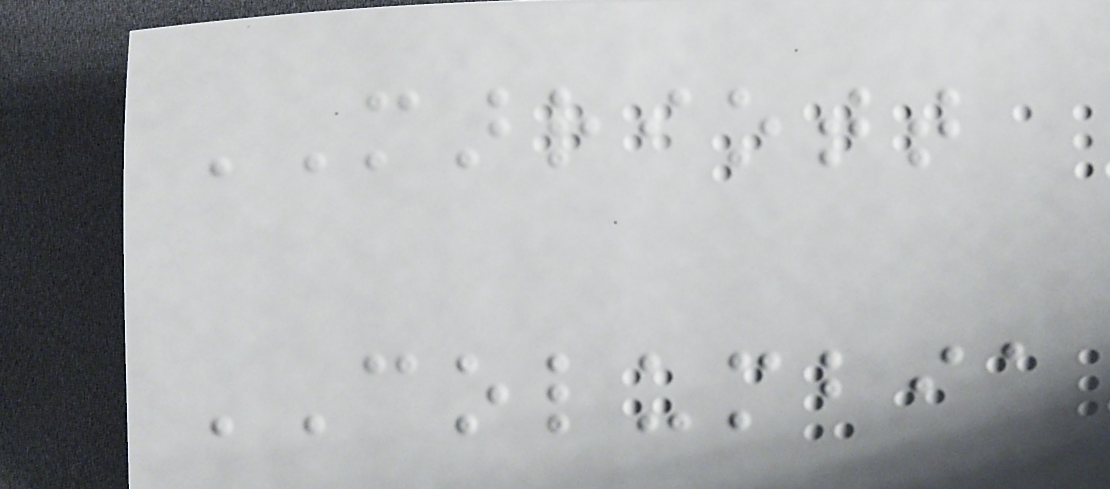MARRIOTT
COLUMBIA
